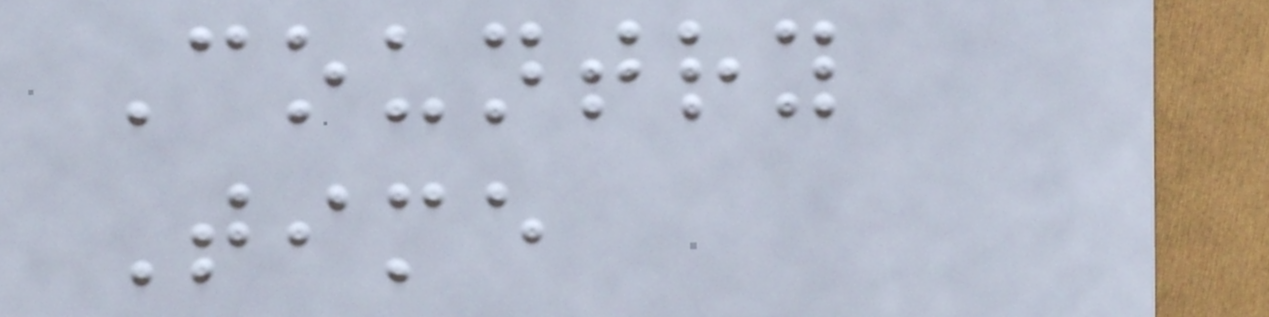Country
Time
